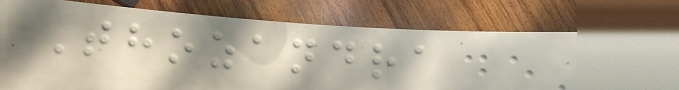Thozandra
